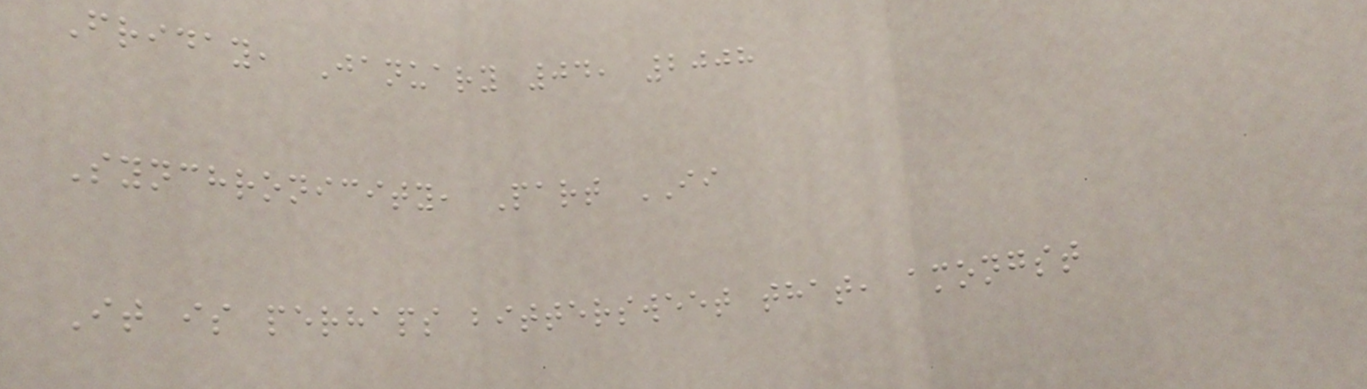Friday, January 04, 2008
Synchronicity, Part II
It is perhaps bittersweet that, amongst
